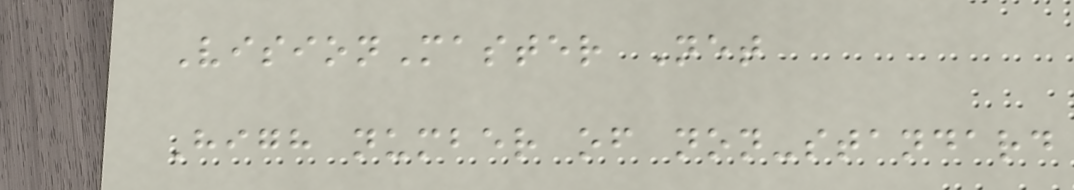VisionMaster Net
High number of non-standard
